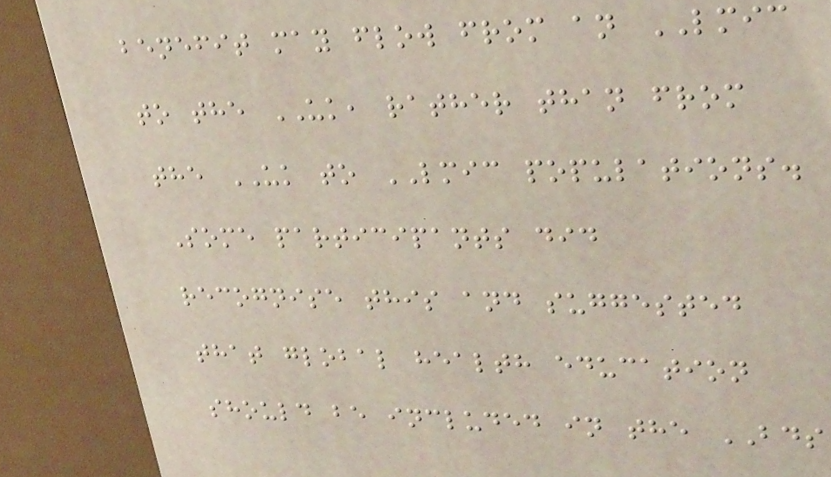benefit may flow from an LMIC
to the UK, rather than from
the UK to LMIC populations.
Some participants did
recognise this and suggested
that global health education
should be included in the BDS
